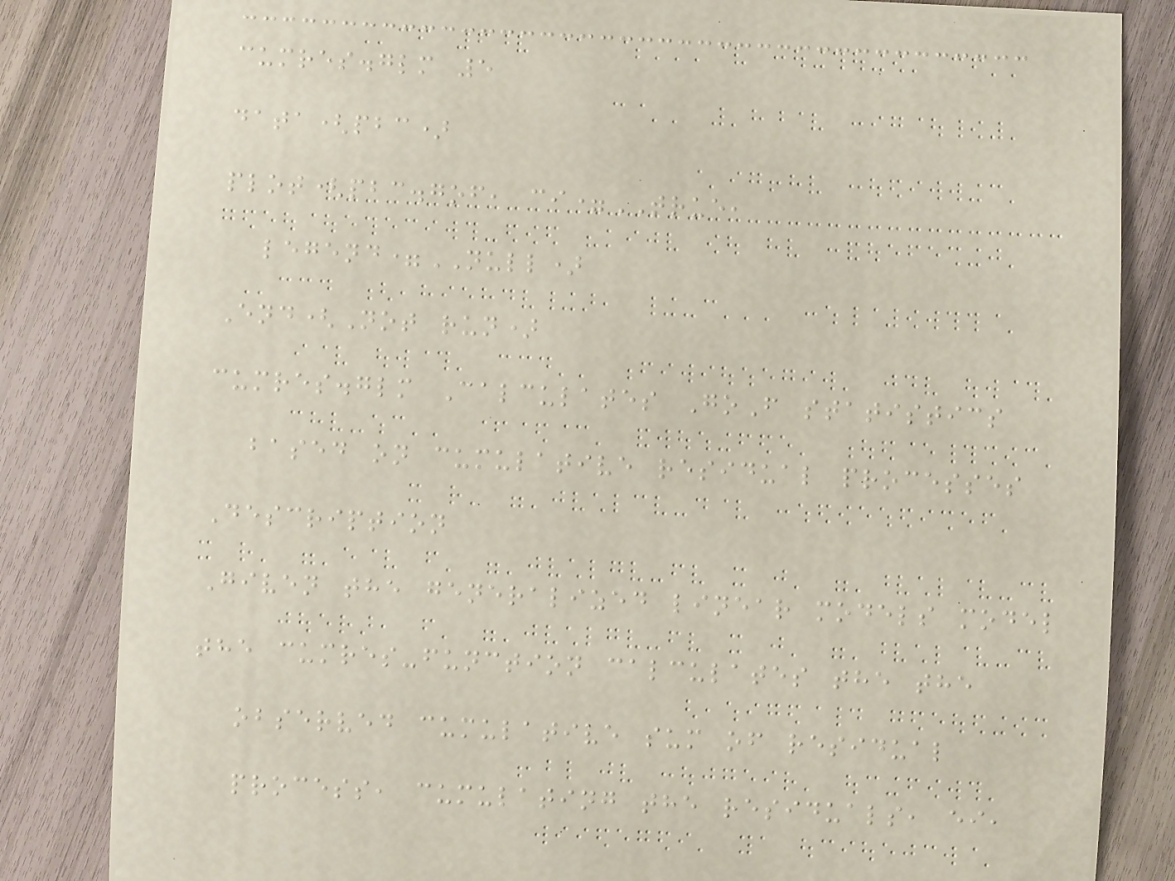cumres.glm 5
data(pbc)
plot(pbc.gof, ci=TRUE,
legend=NULL)
End(Not run)
cumres.glm Calculates GoF statistics
based on cumulative residual processes
Description
Given the generalized linear models model
the cumres-function calculates the the
observed cumulative sum of residual
process, cumulating the residuals, ei,
